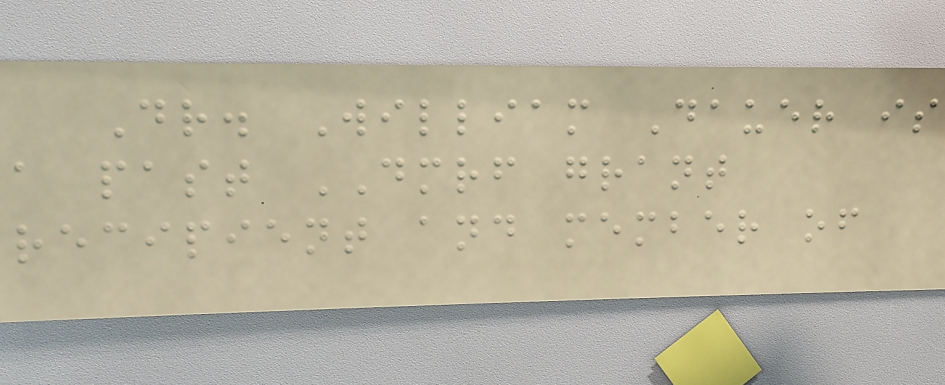Dr. William Dauer is
a past DMRF grant
recipient and member of
